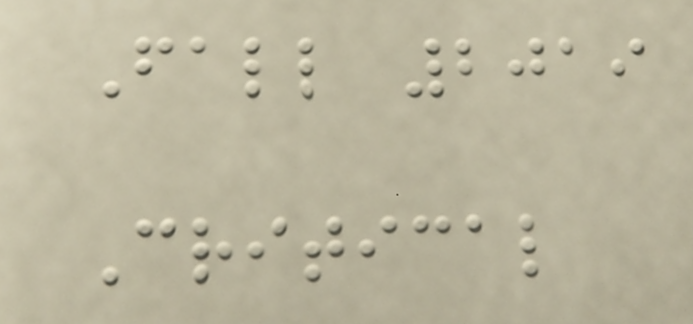Fall 2019
Critical
